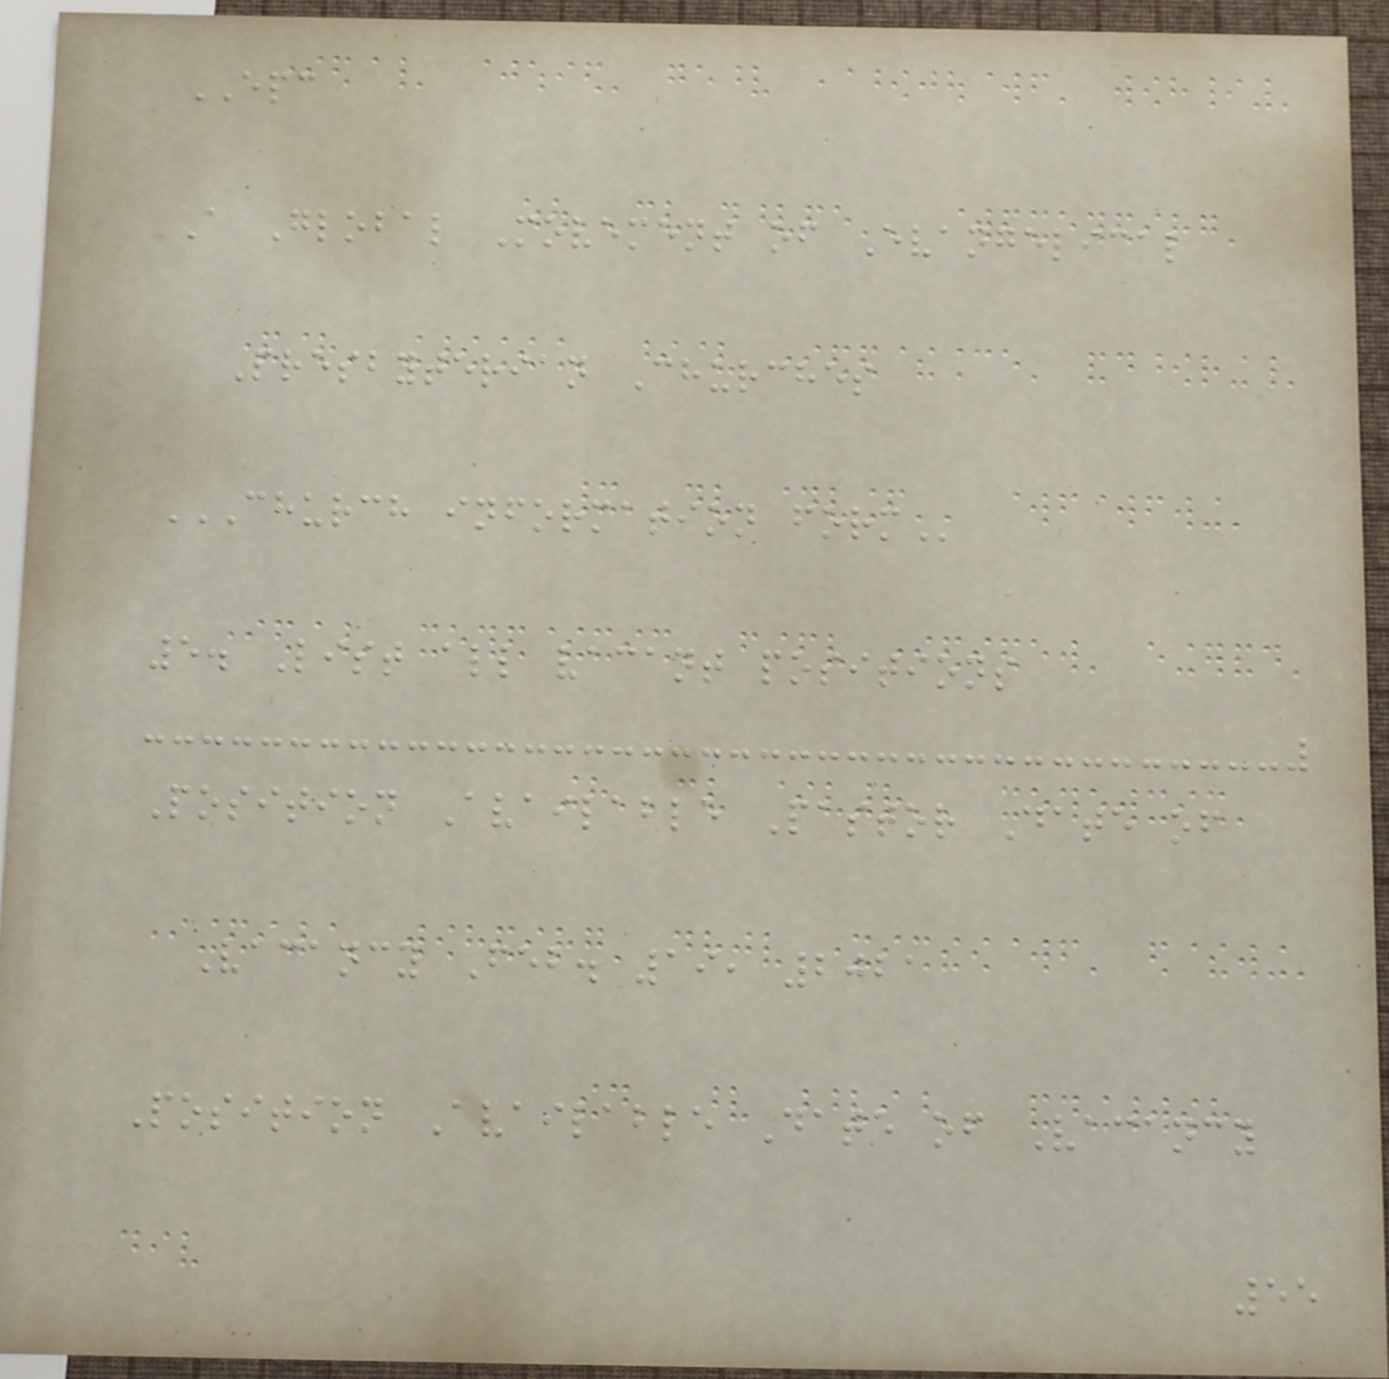EPC
A Global Movement of Evangelical
Presbyterian Churches
CHURCH INFORMATION FORM
5. List all vacant positions
Position Available Pastor Date of
Vacancy Feb. 19, 2021
Position Available Date of Vacancy
55
